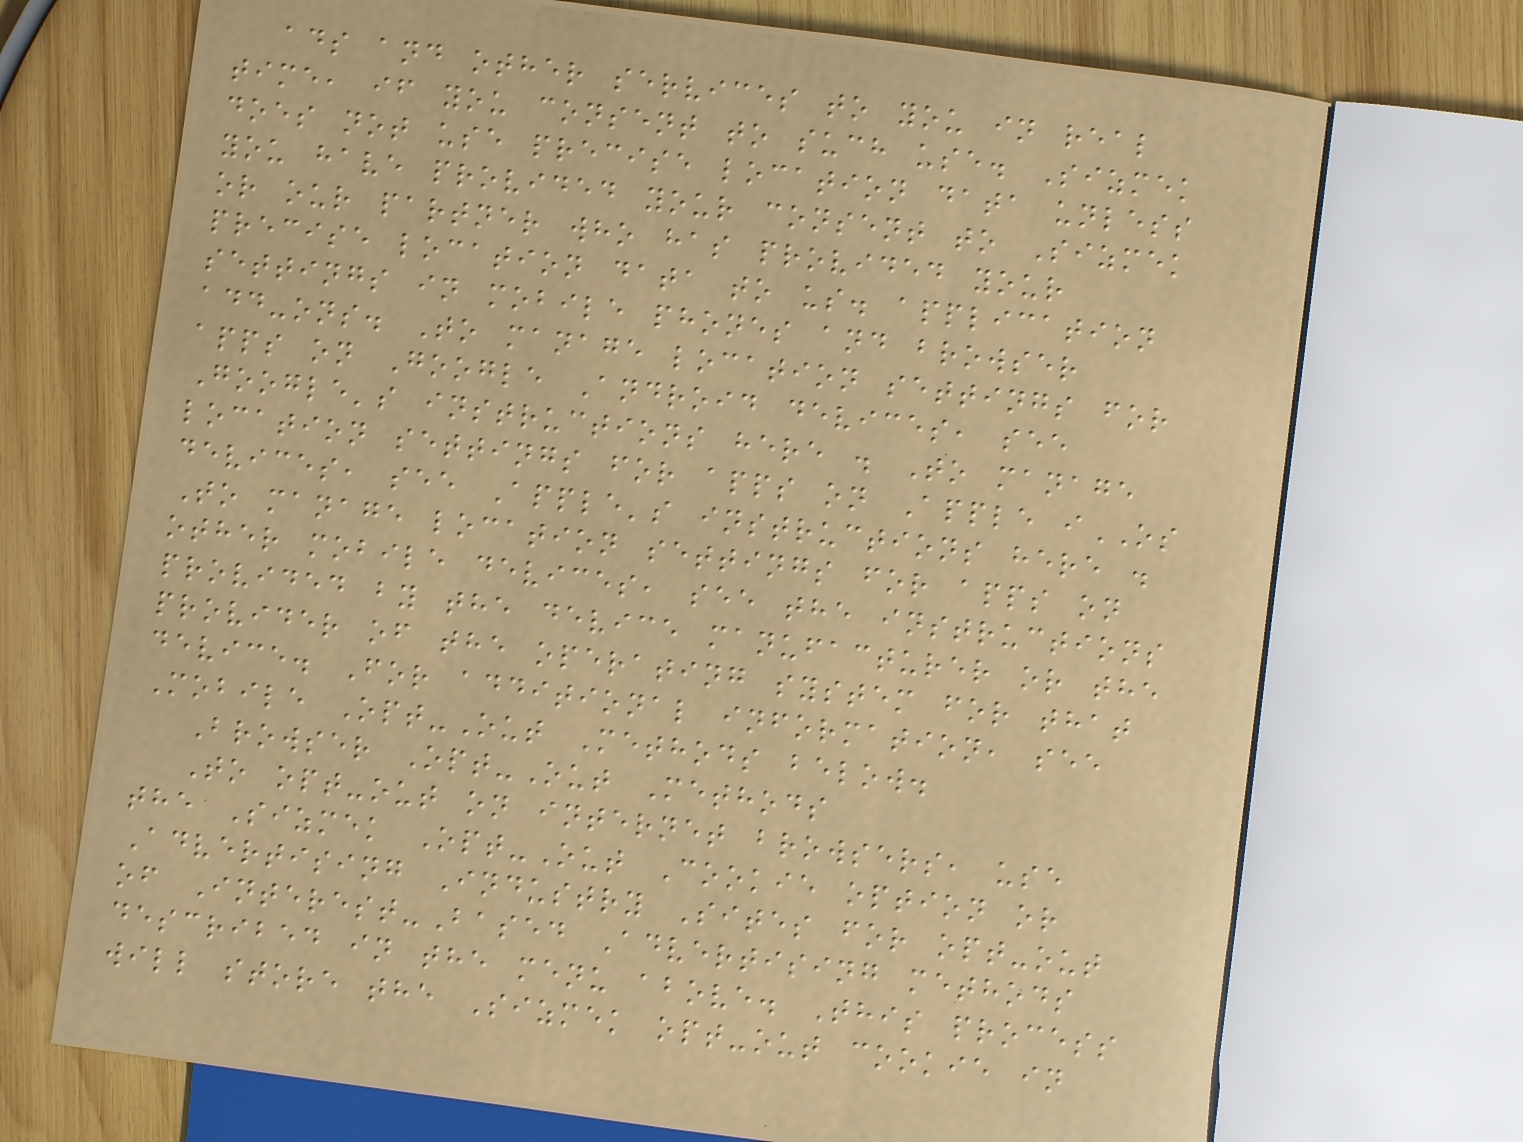ads and other services to you in real
time, if you consent to such use. Sizmek
does not use precise location data unless
you have provided your consent to Sizmek
or our partner who has provided your
precise location data to us. application
settings in mobile phones and browser
add-ons. To manage location settings for
apps on Google Android devices, see
Google's instructions here . To manage
location settings for apps on Apple iOS
devices, see Apple's instructions here .
To manage location settings for apps on
other mobile devices, see the instructions
provided by the device manufacturer or the
provider of the operating system for that
device. For additional information, see
Mobile Opt-Out Methods below.
Browser Opt-Out Methods
To opt-out on internet browsers, use
the Sizmek Opt-Out Cookie option or
Advertising Industry Sites for opt-out
of Interest-Based Advertising methods
described in the menu above. This process
will store the Sizmek opt-out cookie in
